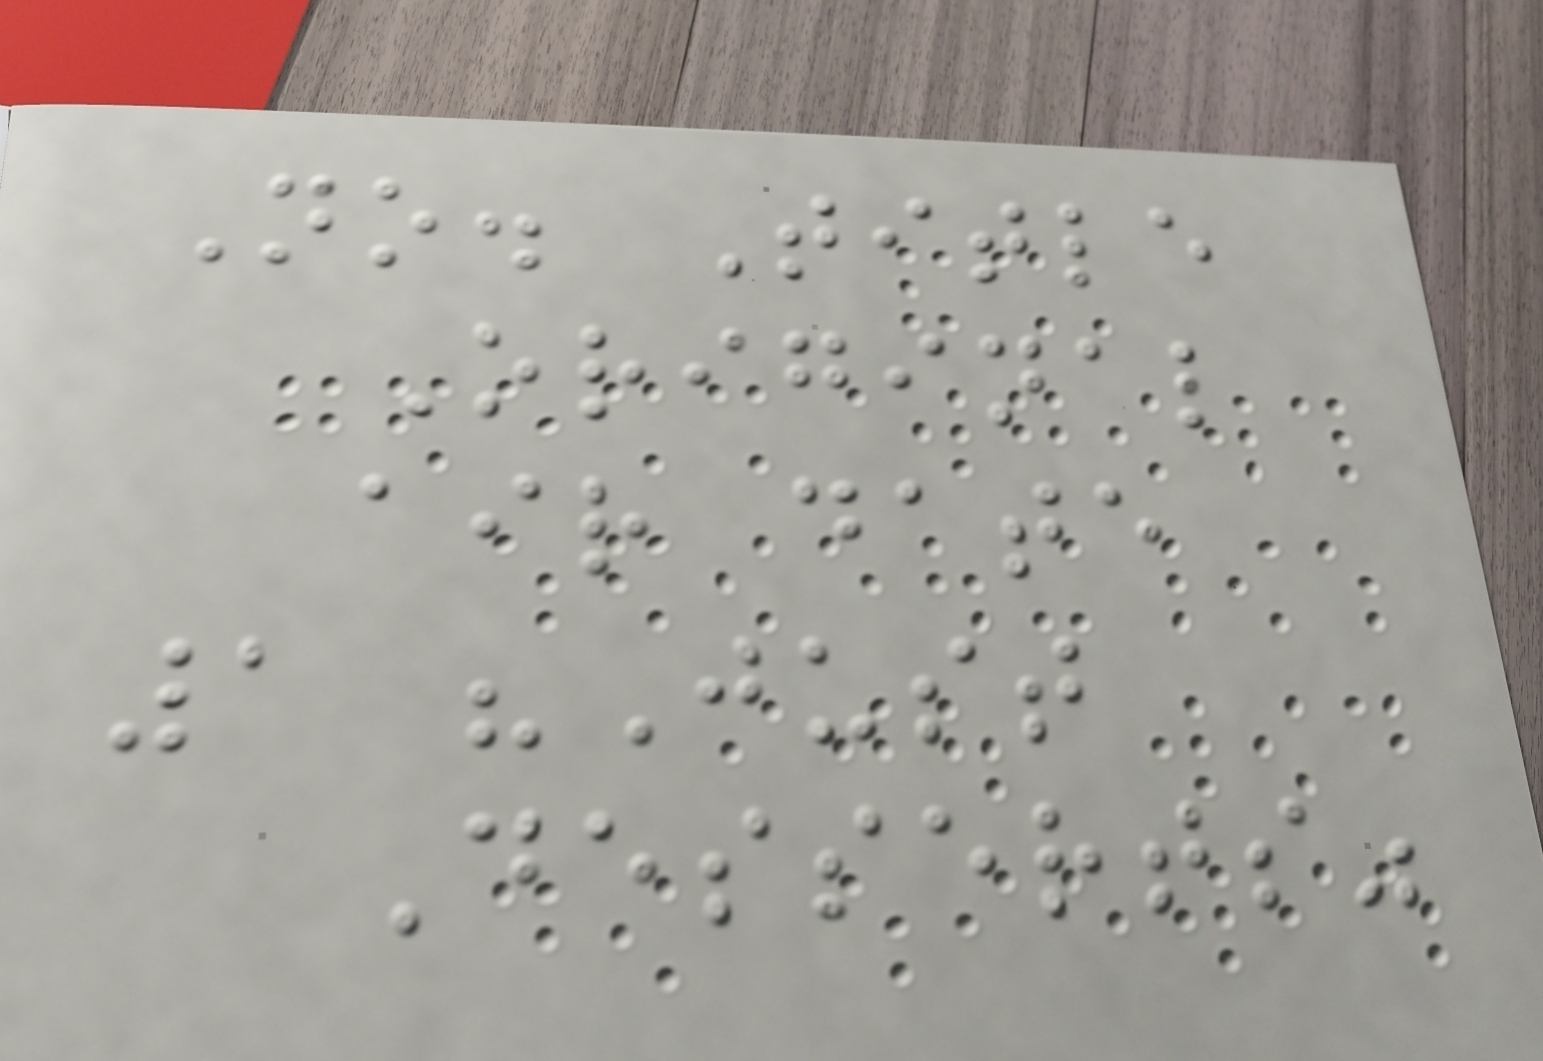No. Title
Original
air date
1 "Just
Desserts"
